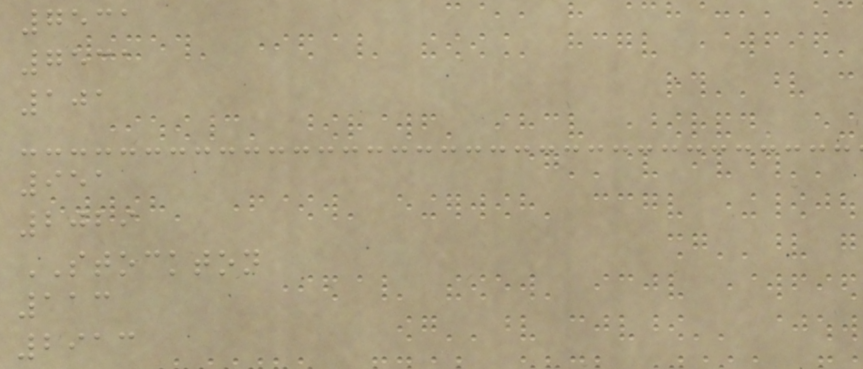7531
7531
101
951
2029
STOCKTON
113
2913
